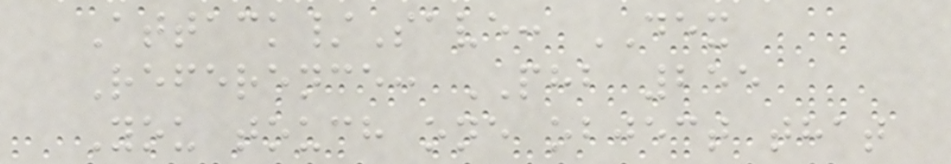Attack/Save: DEX
Reference: PHB 255
You touch one object that
